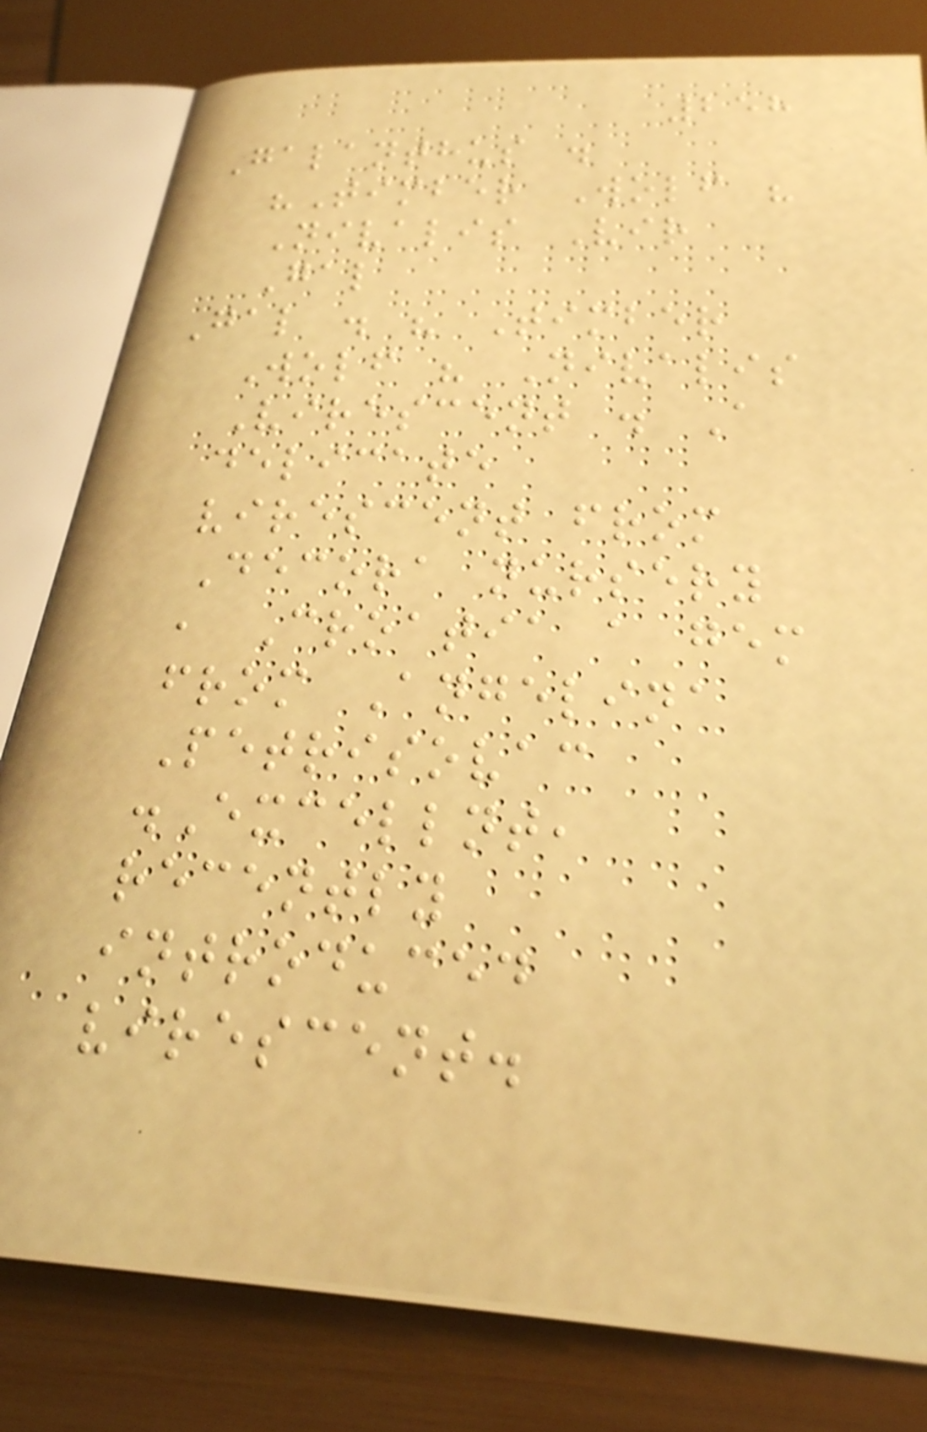258
Galanthus .
"Timber Wolf "
Nivalis Vir
Gal
Gal . " Timber
Wolf " Nivalis
Virescent . A
delicate
virescent from
Decora nursery
, Croatia a gem
from Angelina
Petrisovac
.Excellnt,
recently
introduced
virescent.
